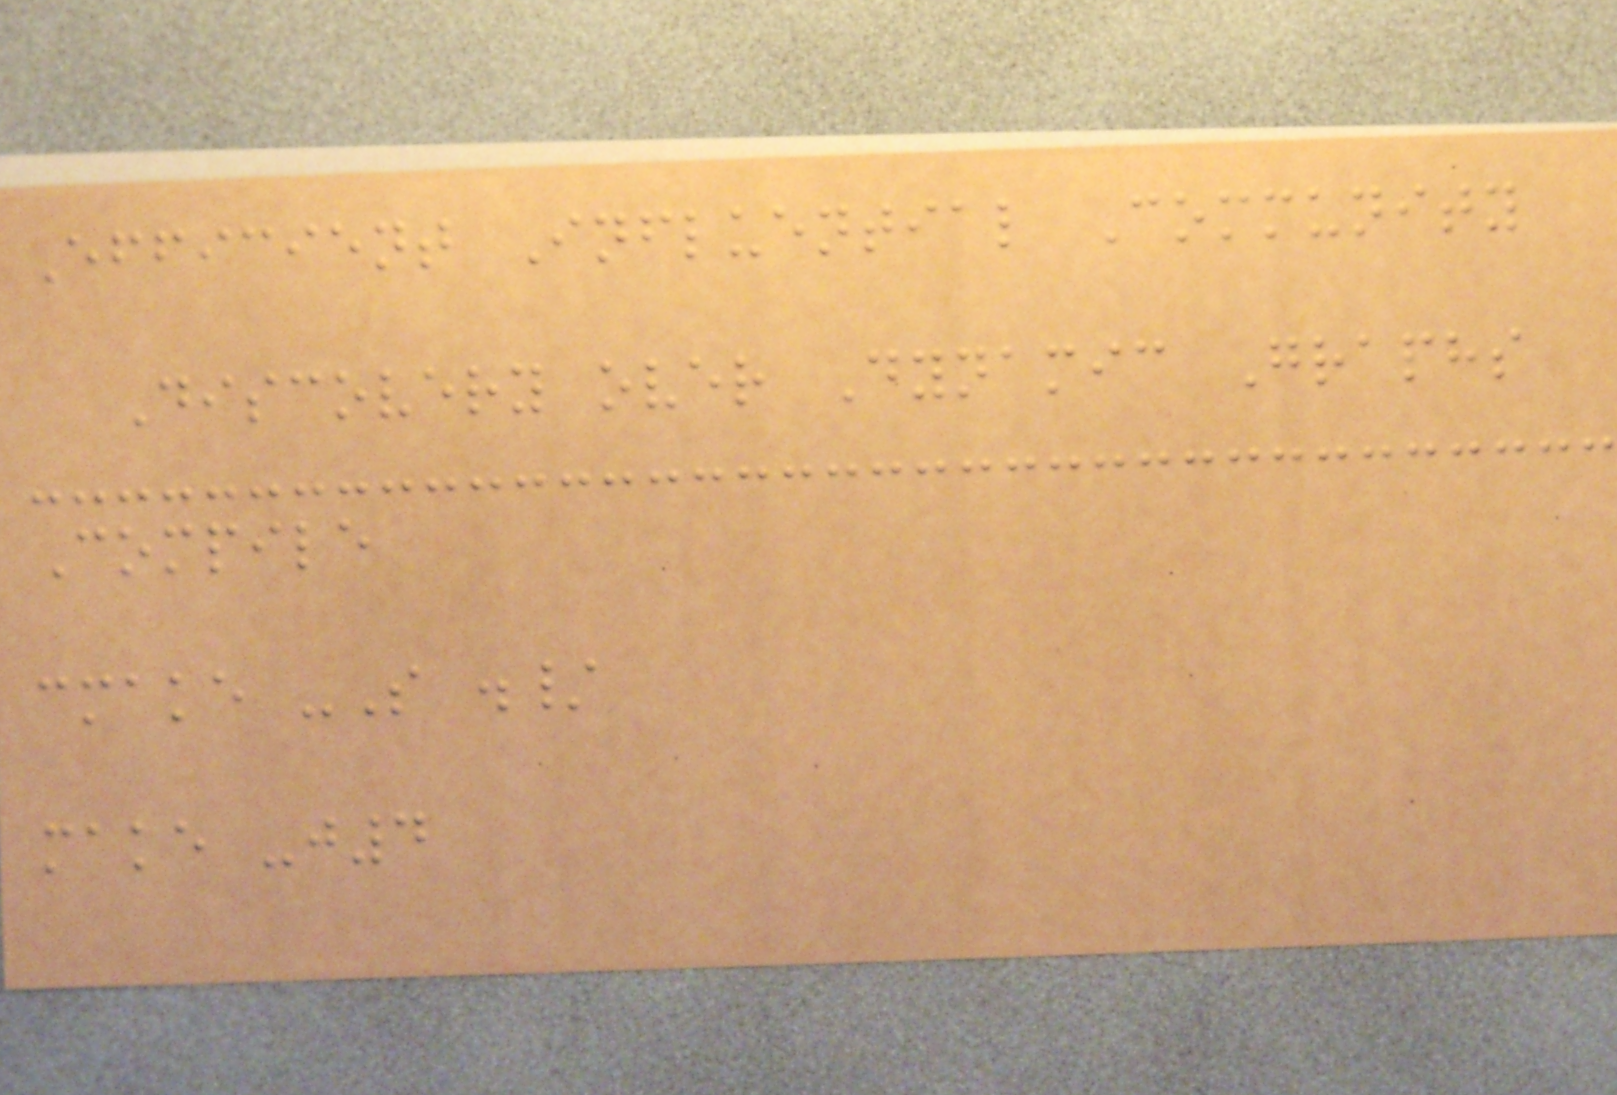Efficient Influential Community
Discovery over Dynamic Graphs
Compile
cmake -S ./
make -j4
